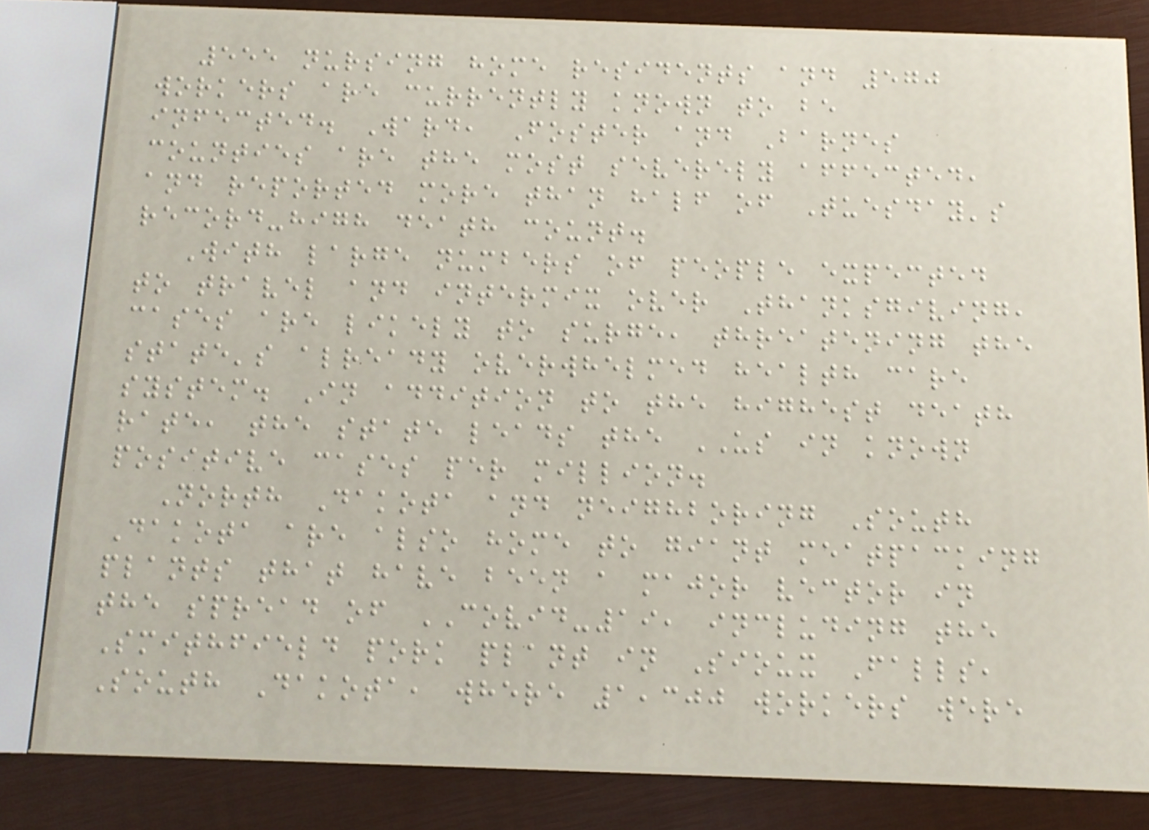555 nursing home residents and 570
workers are currently known to be
infected. Ward, Foster and Barnes
counties are the most severely affected,
and reported more than half of Tuesday's
record-high death count.
With large numbers of people expected
to travel and intermix over Thanksgiving,
cases are likely to surge, threatening the
state's already overwhelmed health care
system. In addition to the highest death
rate, the state leads the US in known
positive cases per million.
North Dakota and neighboring South
Dakota are also home to giant meatpacking
plants that have been a major vector in
the spread of COVID-19, including the
Smithfield pork plant in Sioux Falls,
South Dakota, where 1,300 workers were
